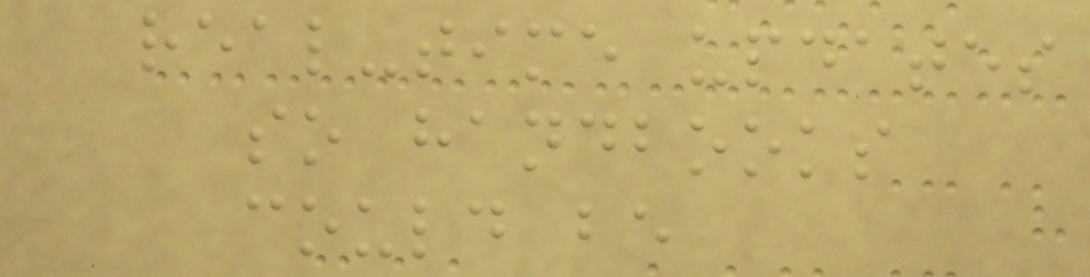real-time updates
so handbooks
could be
